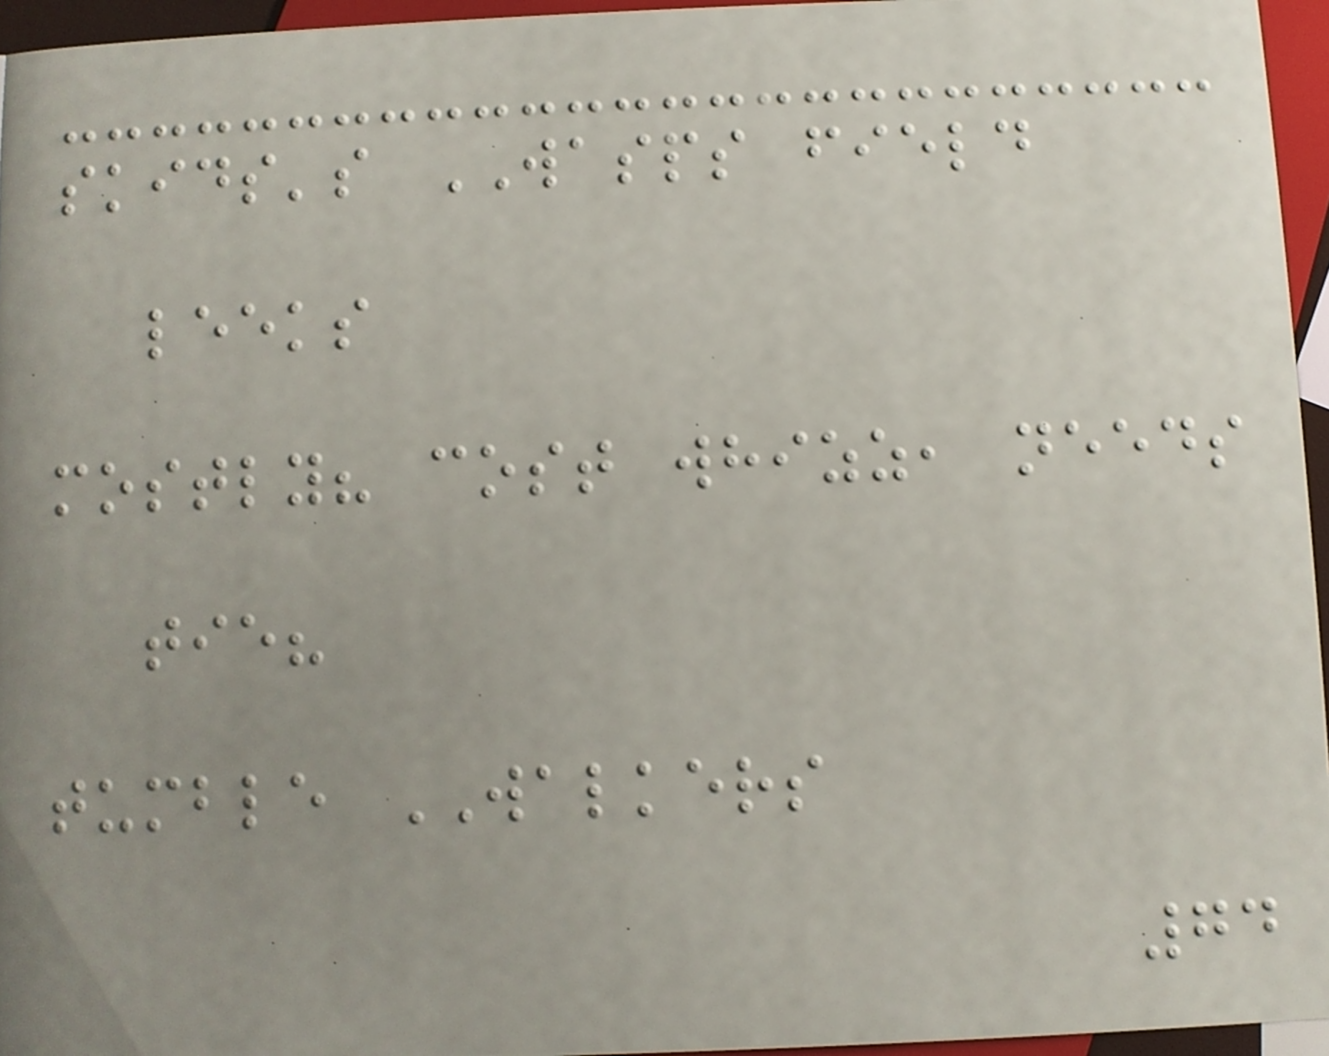skids's WASPS field
leeks
mostly? cost whizz, needs
tie?
tumble WALKERS
74
